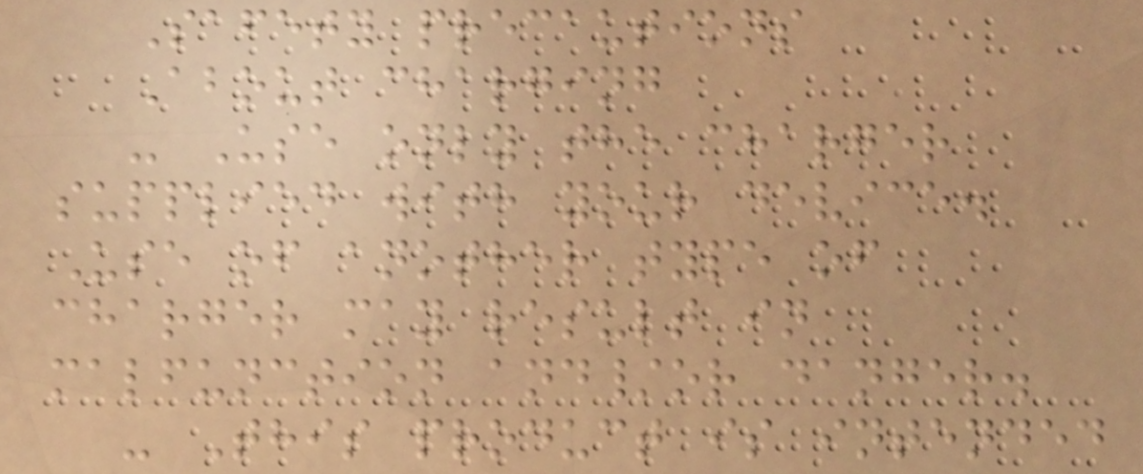Safety precautions
About charging
- Use only the charger
supplied with your device.
Use of another type of
charger may result in
malfunction and/or danger.
- This product is intended
